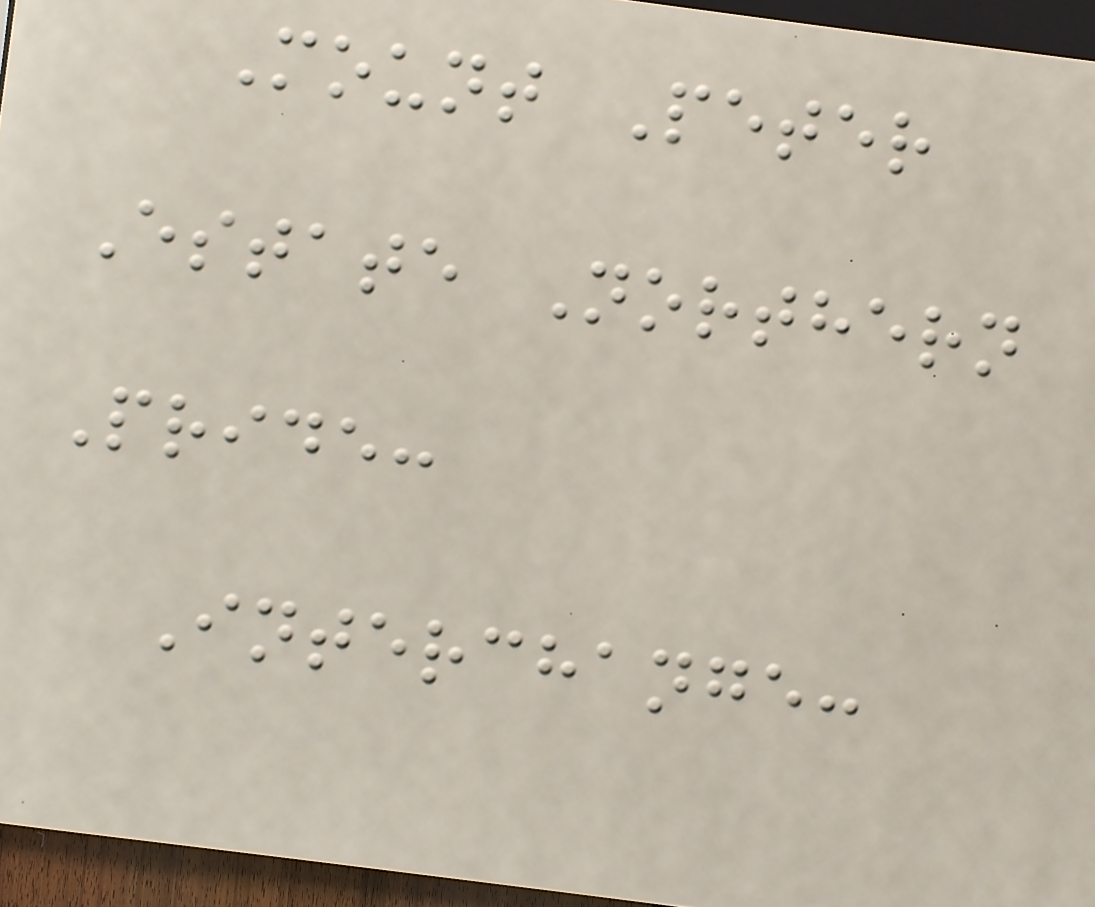Mount Peter
Estate Northern
Pride:
Interchange:
